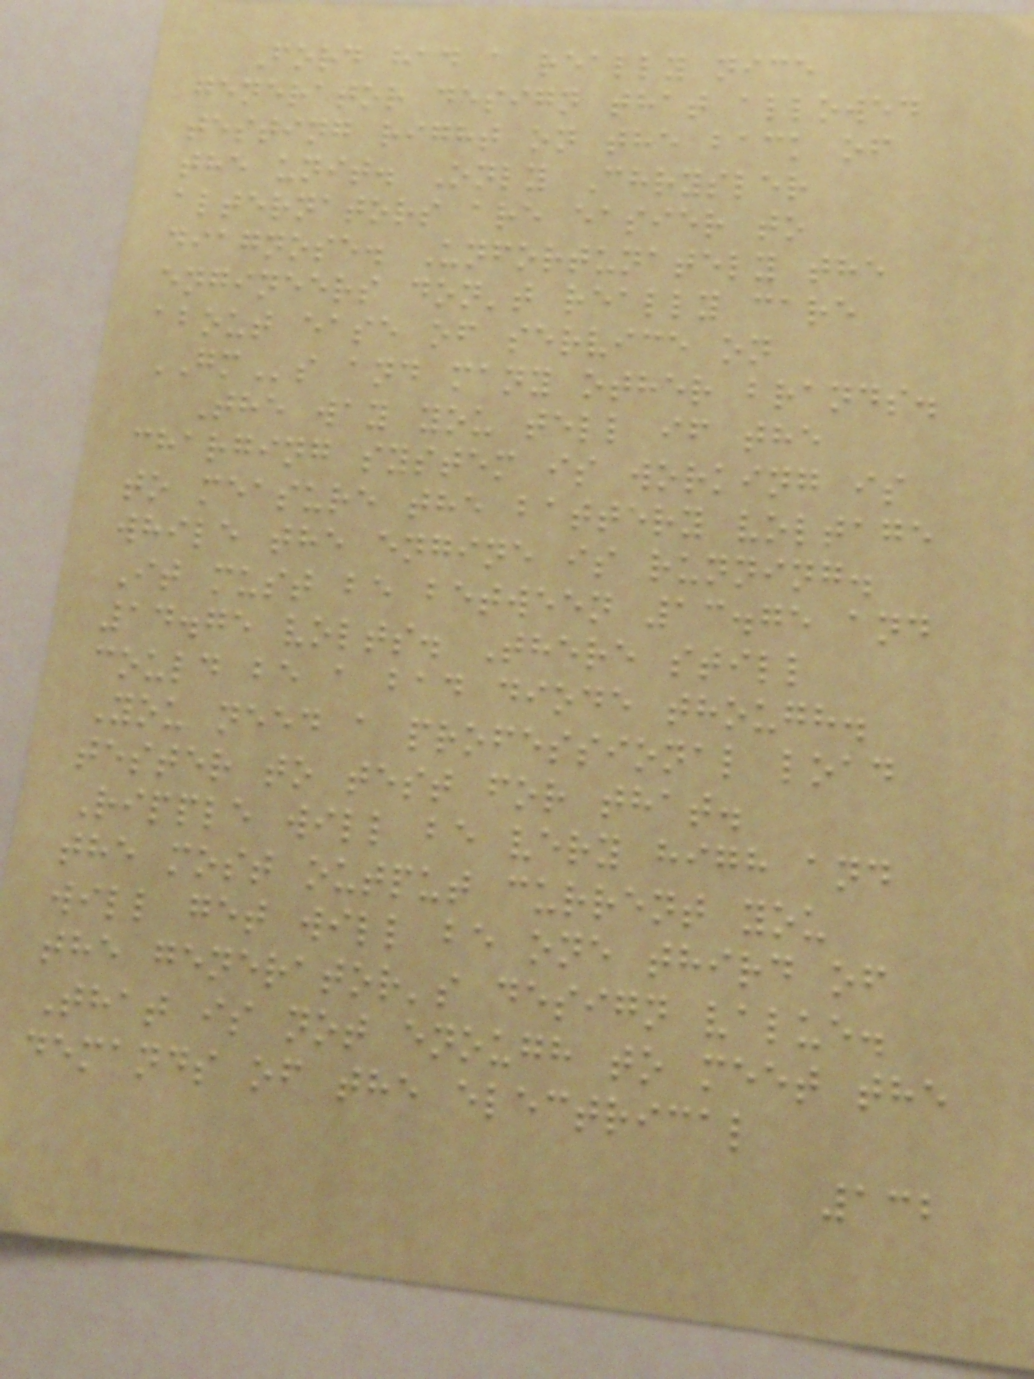Ford had a really nice
generator design that allowed
testing right on the back of
the unit. Only Chrysler
alternators are easier to
diagnose. Unfortunately the
engineers don't really care
about ease of service on
GMs and many other brands.
The way you tell if the
charging system is working is
to measure the battery voltage
while the engine is running.
It must be between 13.75 and
14.75 volts. There still
could be a bad diode though.
You need a professional load
tester to test for that.
Ripple will be very high and
the most output current you
will get will be one third of
the generator's design value.
That is not enough to meet the
demands of the electrical
132
